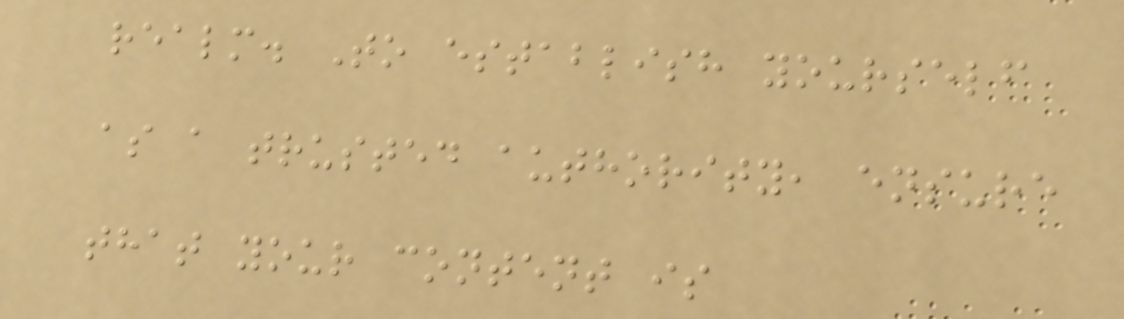realm. To establish yourself
as a trusted authority, ensure
that your content is
